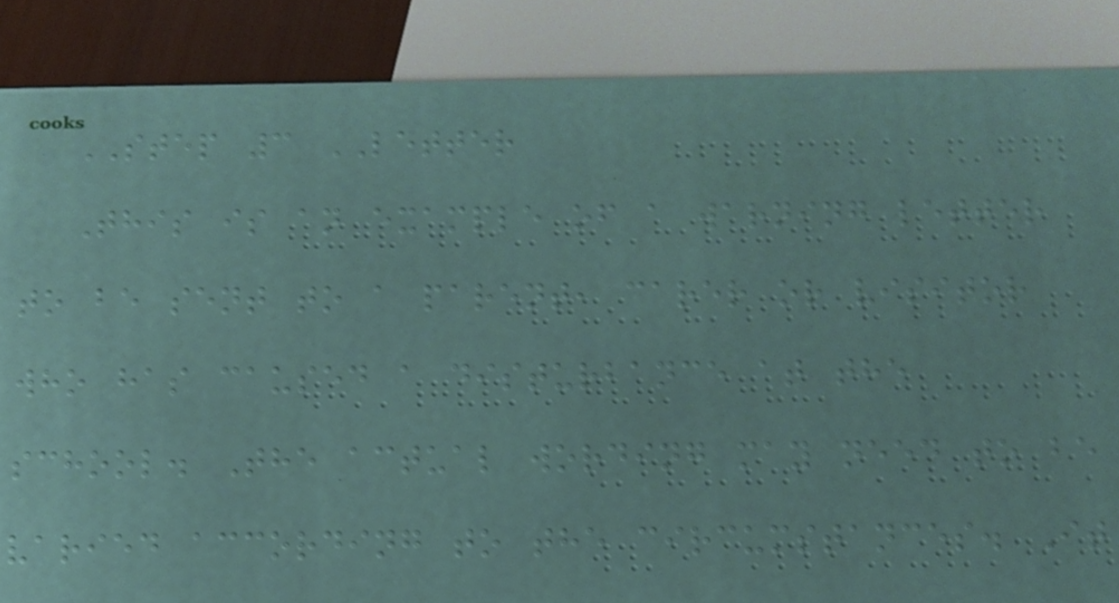STEP 3 LETTER
This is an example of a warning letter
to be sent to a parent, carer or visitor
who has caused a disturbance at the
school. The actual wording may need to be
varied according to the circumstances. It
